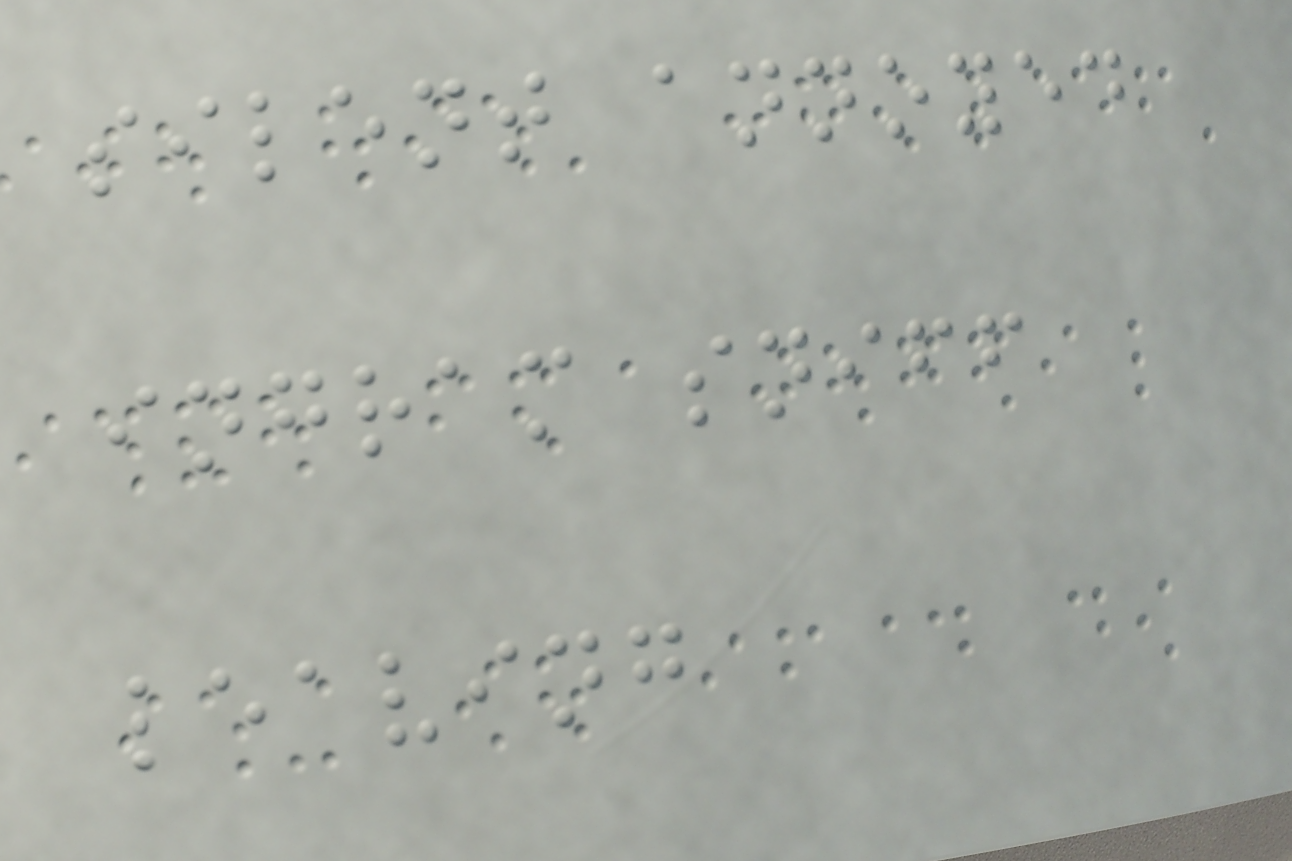silent annoyed
ingram sniff
leaving
